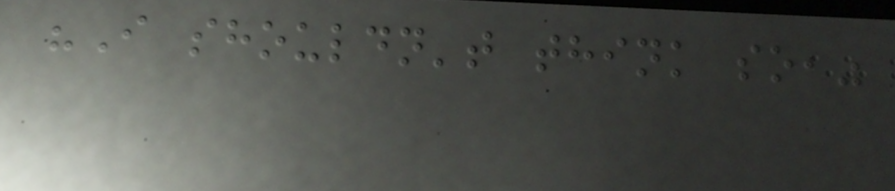"I shouldn't think so,"
